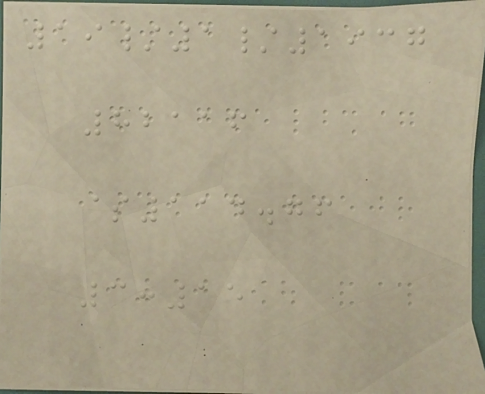19/1/1937
82116
$114.76
3:15
